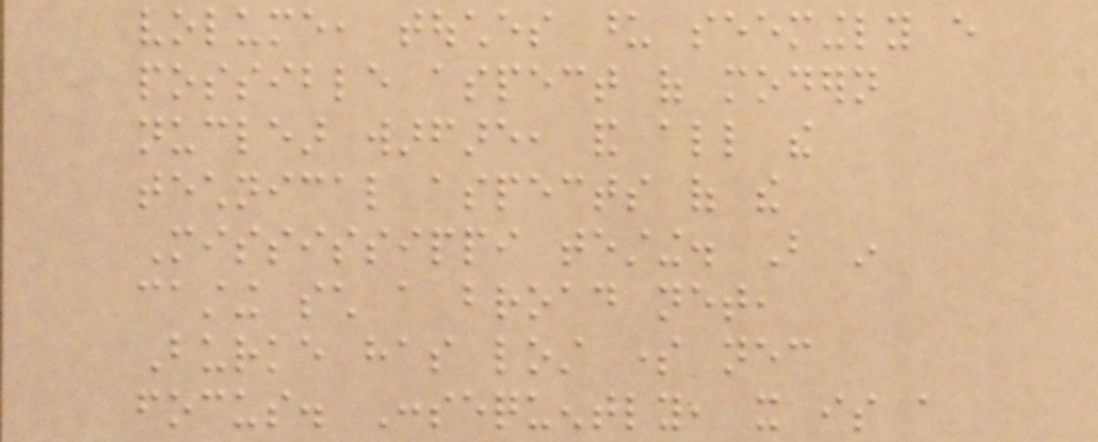volume, touches upon seemingly every
possible aspect of modern
nuclear warfare, and all the
technical aspects of the
Mississippi testing. But in
casting such a broad net,
Burke has lost some necessary
focus. Consequently, it is a
